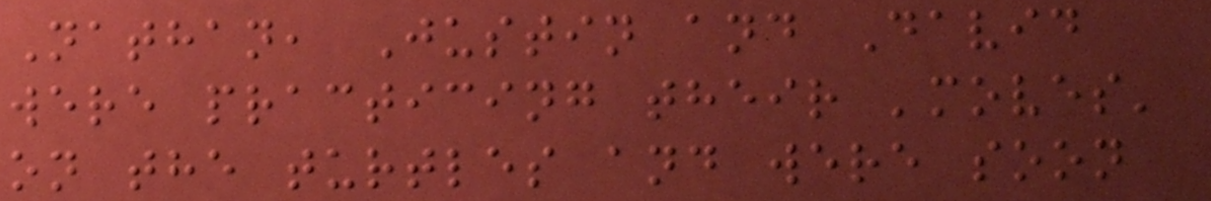Nathan, Justin and David
were practicing their 'moves'
on the turtles and were soon
